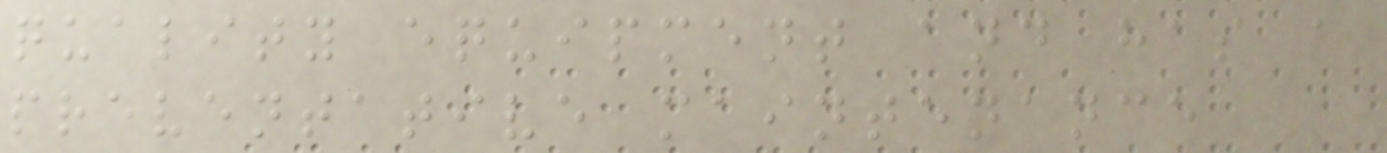quality equipment and has a
preventative maintenance
